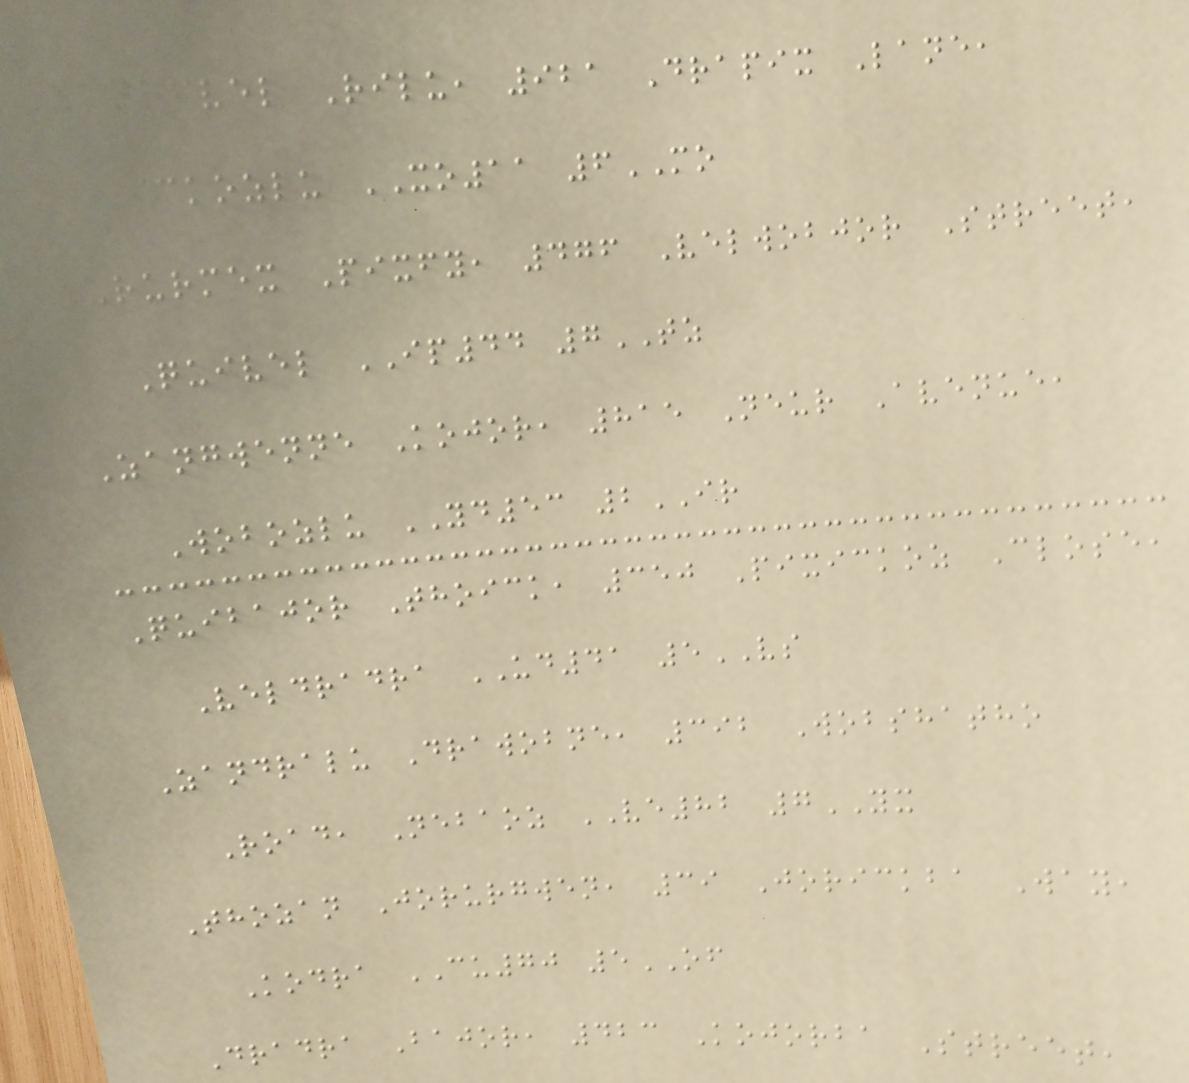Zanrivel Rilu, 921 Drapix Lane,
Ickozlu XO11 6MO
Ururmex Pixfy, 476 Velwobjor Street,
Quivel IP44 7TZ
Zangwenne Kojor, 815 Neur Avenue,
Wobozlu YD53 2IR
Quibajor Thoick, 350 Pixickoz Close,
Veldradra UD41 5VS
Zandralu Drawobne, 392 Wobshatho
Road, Nebaoz VE82 7YX
Thozan Jorurgwen, 39 Jorickba Way,
Kodra CU70 5OF
Dradra Bajor, 423 Kojorba Street,
